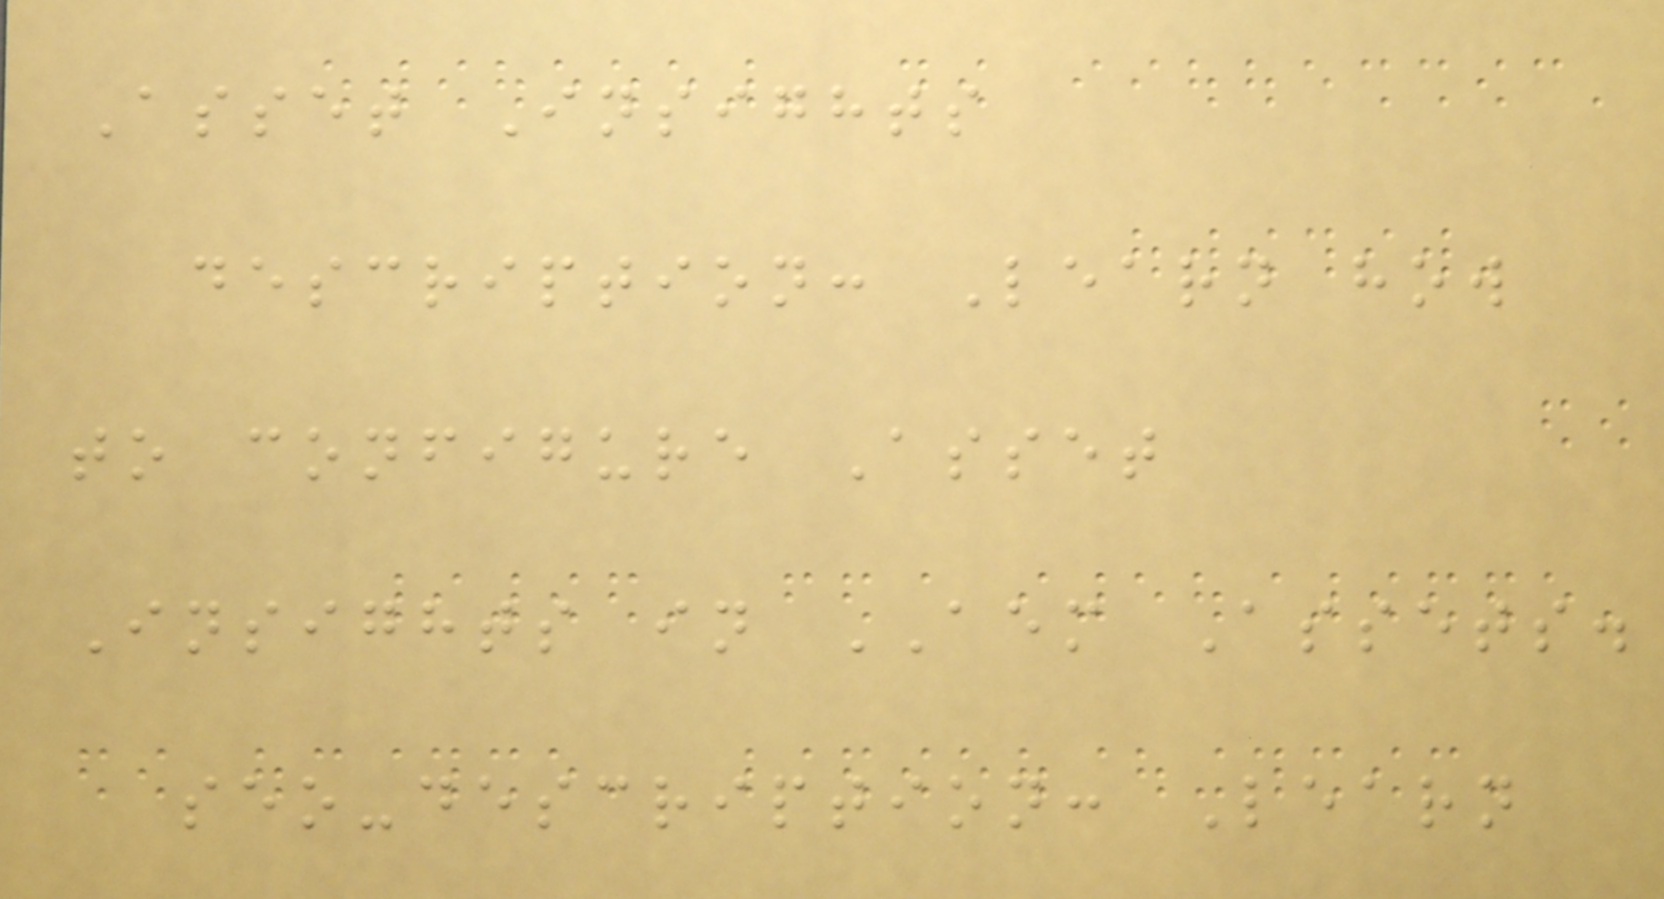Asset Insights
description: Learn how
to configure Asset
Insights in AEM Assets.
seo-description: Learn
